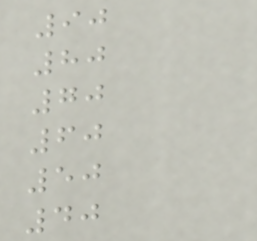90
80
70
60
50
40
